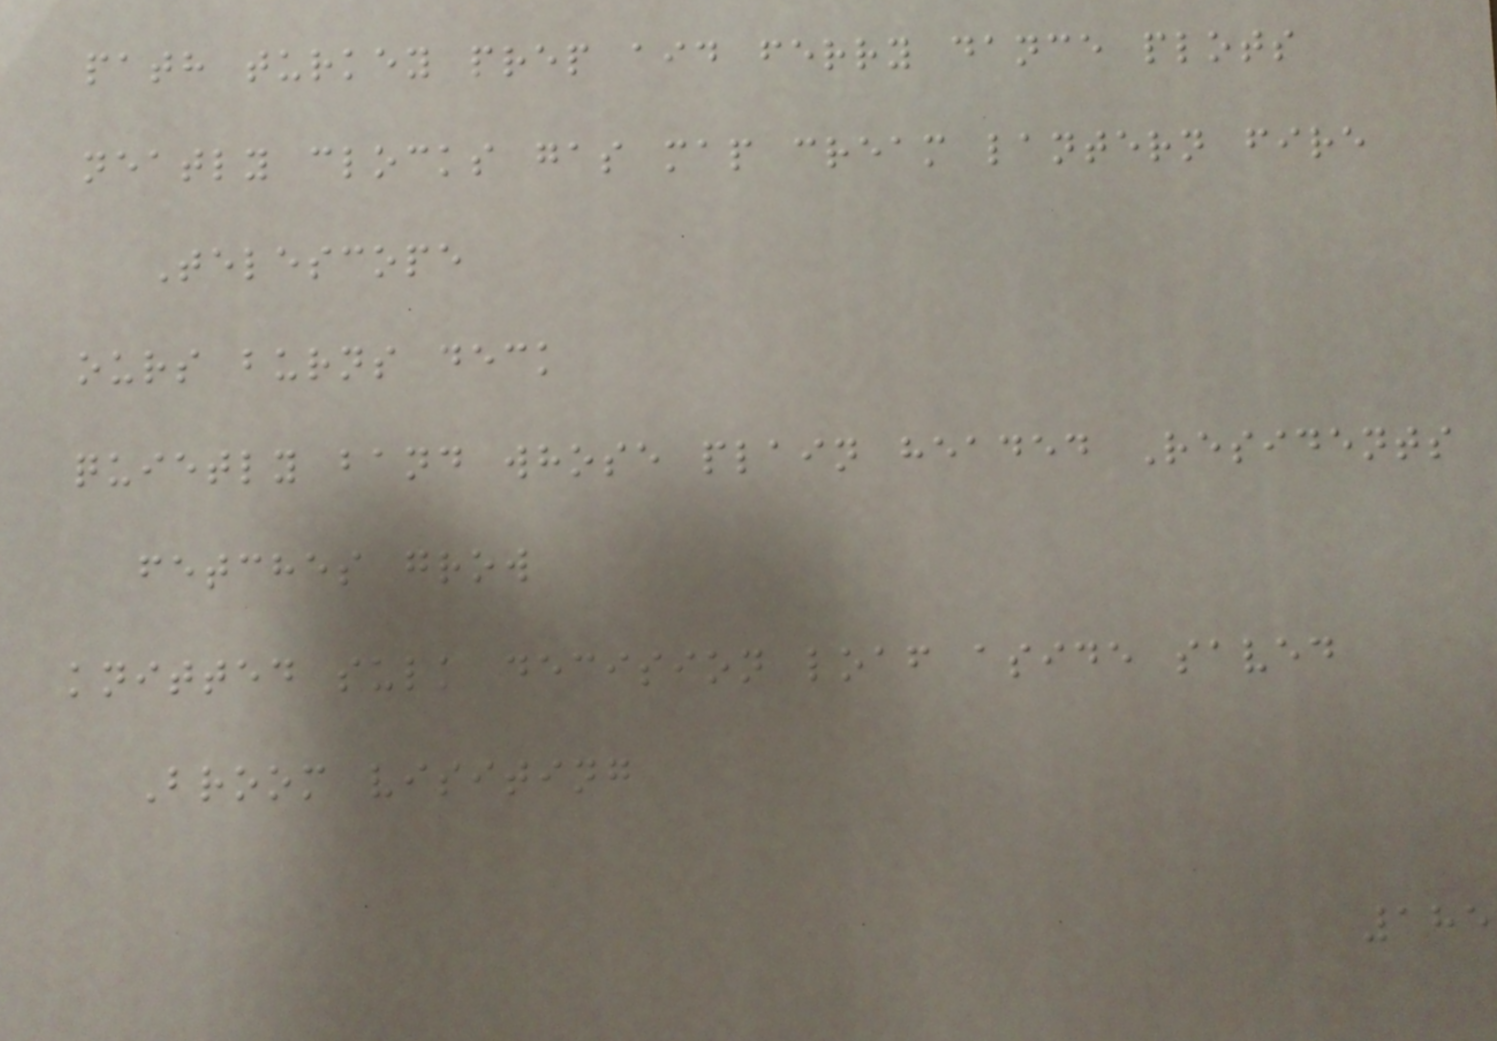path turkey prep aid ferry dance plots
neatly clocks gas map cream lantern fire
Telescope
ours burns deck
quietly band whose plain headed Residents
fetches grow
knitted sulk decision loaf aside saved
Broom visiting
185
